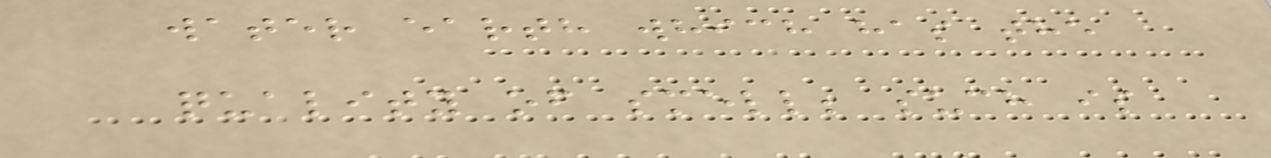water earth which has the
quality of smell; such is
